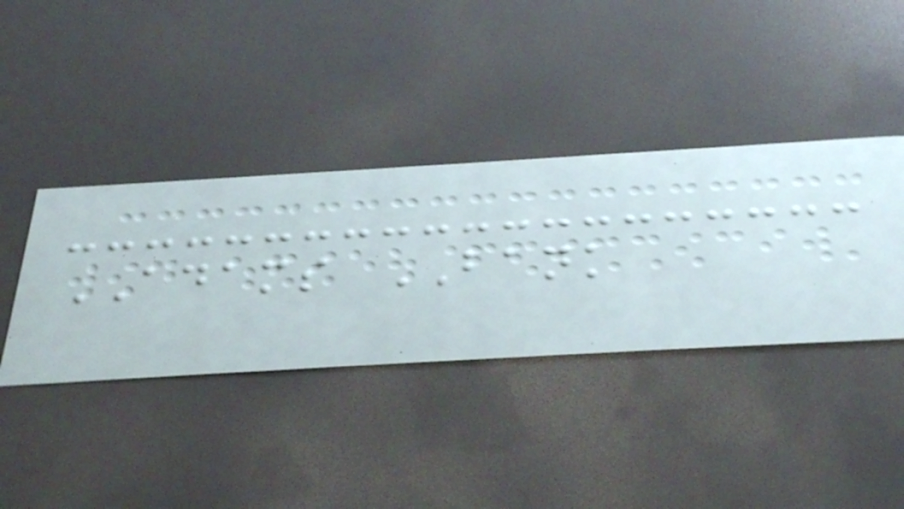ADAMS BANK
